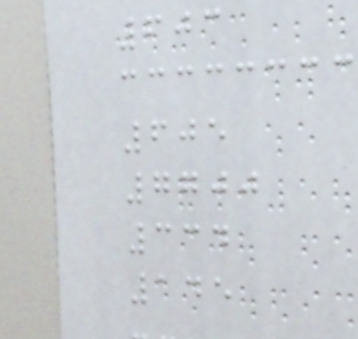603
605
7700
334
145
